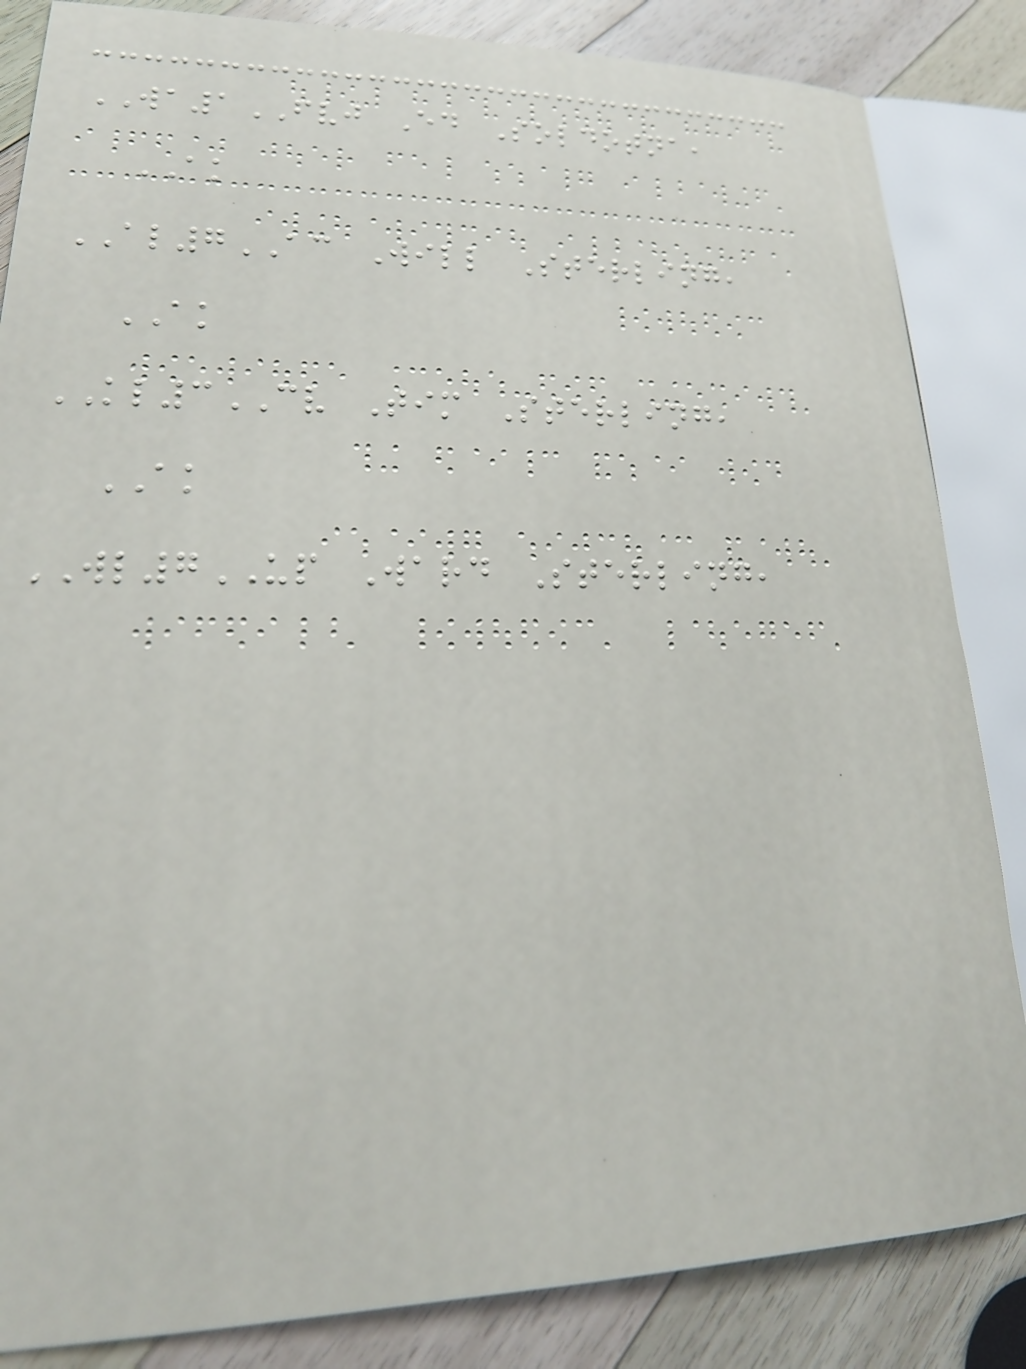WA1FVJ Ed Soldotna,
AK
AL7AC Will Sterling,
AK
KL3CV Tim Sterling,
AK
WL7UP Ward Sterling,
